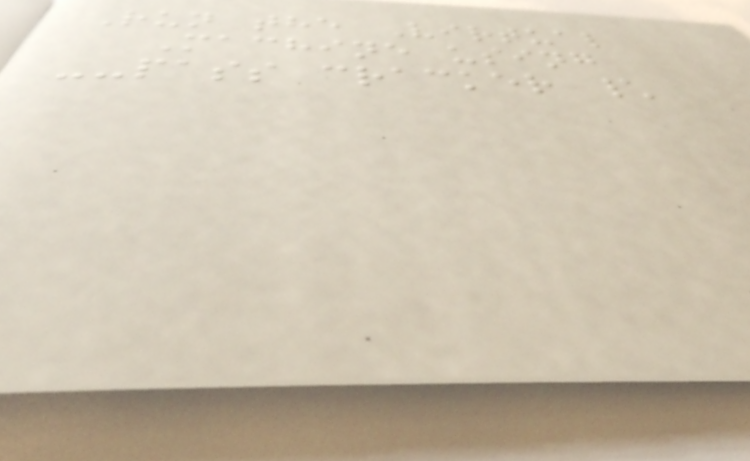Run the Virtual
Machine using
--pass cracker \
